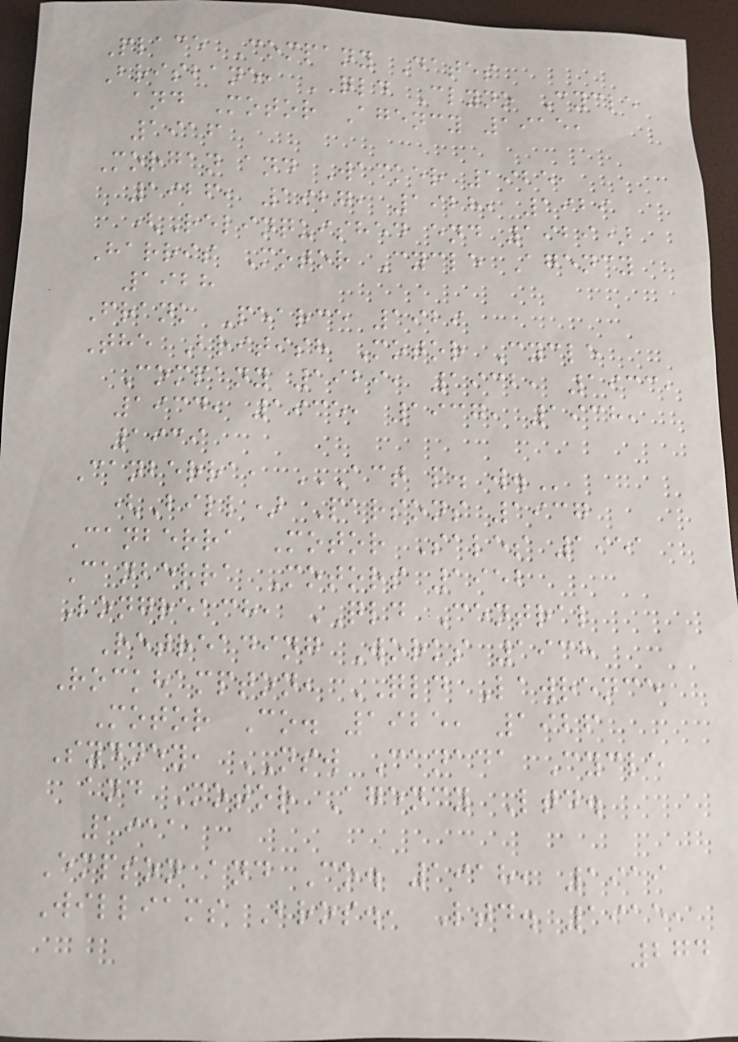Place Company Dates
Brisbane, QLD Clyno Cycle
and Motor Agency 1915,
1916
Morgan and Wacker 1925,
1926, 1927, 1928, 1929
(Relinquished end 1929)
Harris Motor Cycle Agency
1928
Frank Pearce 1929
The British Motor Cycle
Company 1929, 1932, 1933,
1934, 1935, 1937, 1938,
1939
Canberra, ACT P. W.
(Bill) Parsons 1937
Canberra Motor Sales 1951
Canberra Motors 1952
Longreach, QLD Central
Retreading Works 1938
Rockhampton, QLD Lawrence
Motor Co. 1925, 1926
Sydney, NSW Canada Cycle
and Motor Agency Ltd.
1911
Empson and Co. 1918, 1919
Williams Bros., Ltd. 1915,
274
